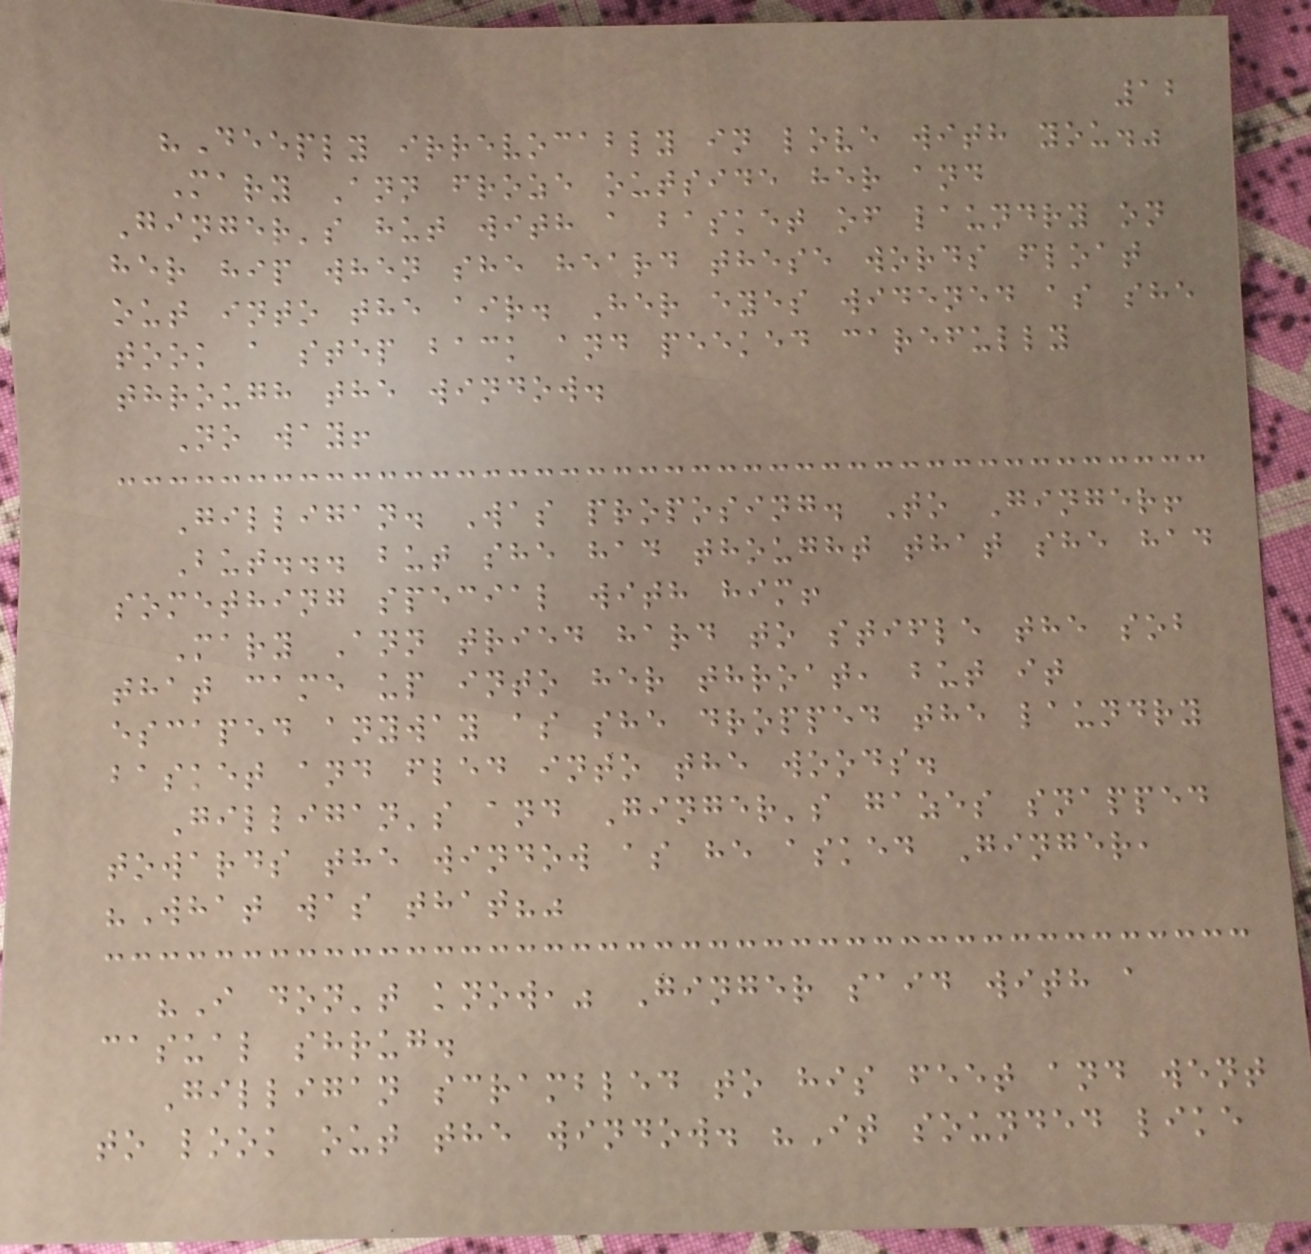12
"Deeply irrevocably in love with you."
Mary Ann froze outside her and
Ginger's hut with a basket of laundry on
her hip when she heard these words float
out into the air. Her eyes widened as she
took a step back and peeked carefully
through the window.
No way!
Gilligan. Was proposing. To Ginger!
But... but she had thought that she had
something special with him!
Mary Ann tried hard to stifle the sob
that came up into her throat, but it
escaped anyway as she dropped the laundry
basket and fled into the woods.
Gilligan's and Ginger's gazes snapped
towards the window as he asked Ginger,
"What was that?"
"I don't know," Ginger said with a
casual shrug.
Gilligan scrambled to his feet and went
to look out the window. "It sounded like
